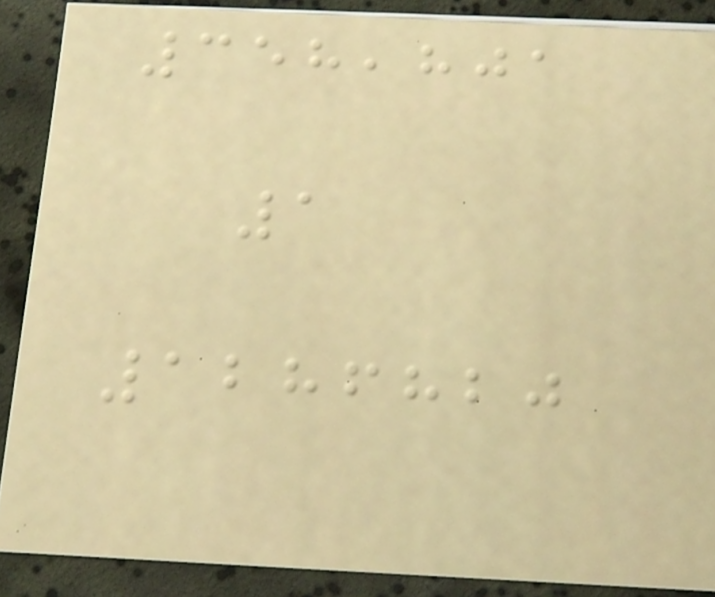358,801
1
1286820
